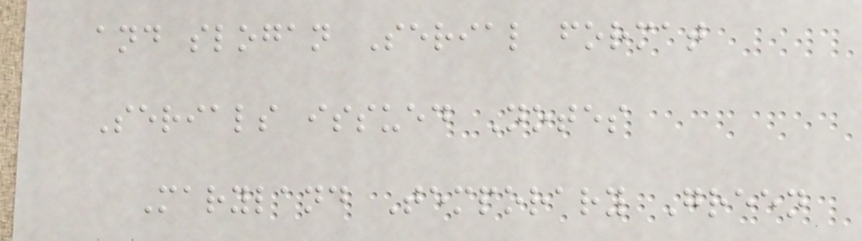and slogan Serial format
Serials issued Notes
Maryland Temporary Green
